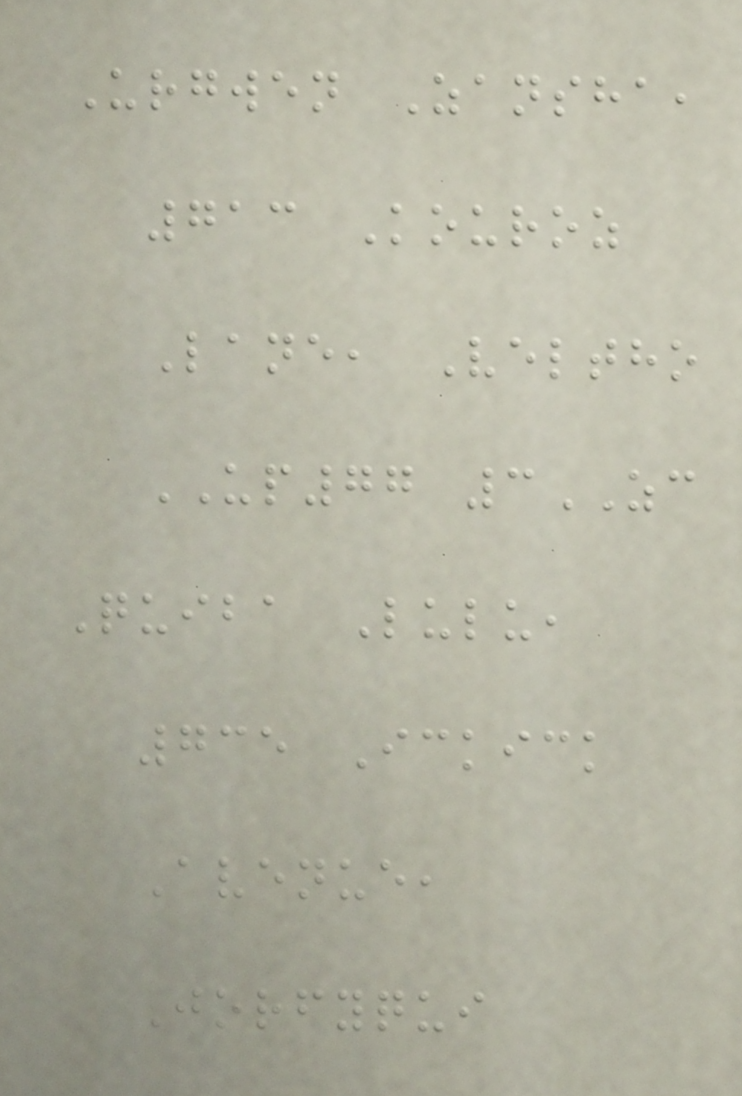Urgwen Zansha,
713 Kouroz
Lane, Veltho
UP77 3ZC
Quiba Lulu,
735 Ickick
Avenue,
Jorfyqui
